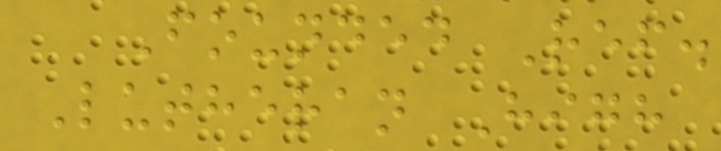Founded Ref.
Lutheran High
